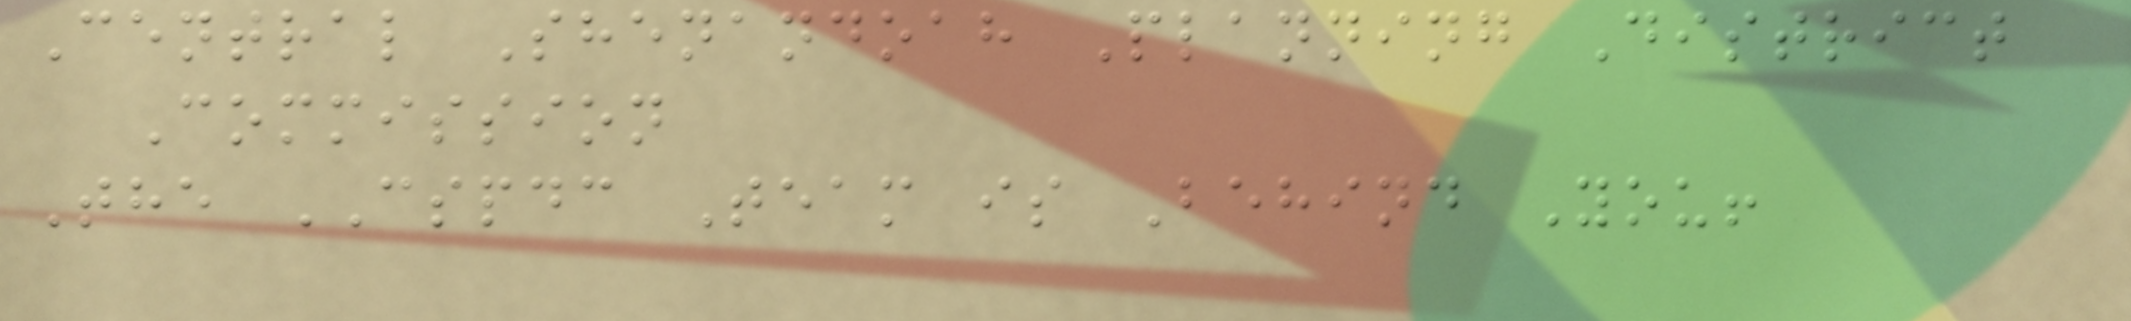Central Shenandoah Planning District
Commission
The CSPDC Team is Behind You!
